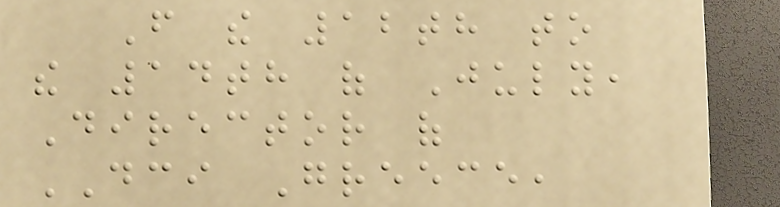From the 12th to
the 14th of July,
Director of
DCI Greece,
